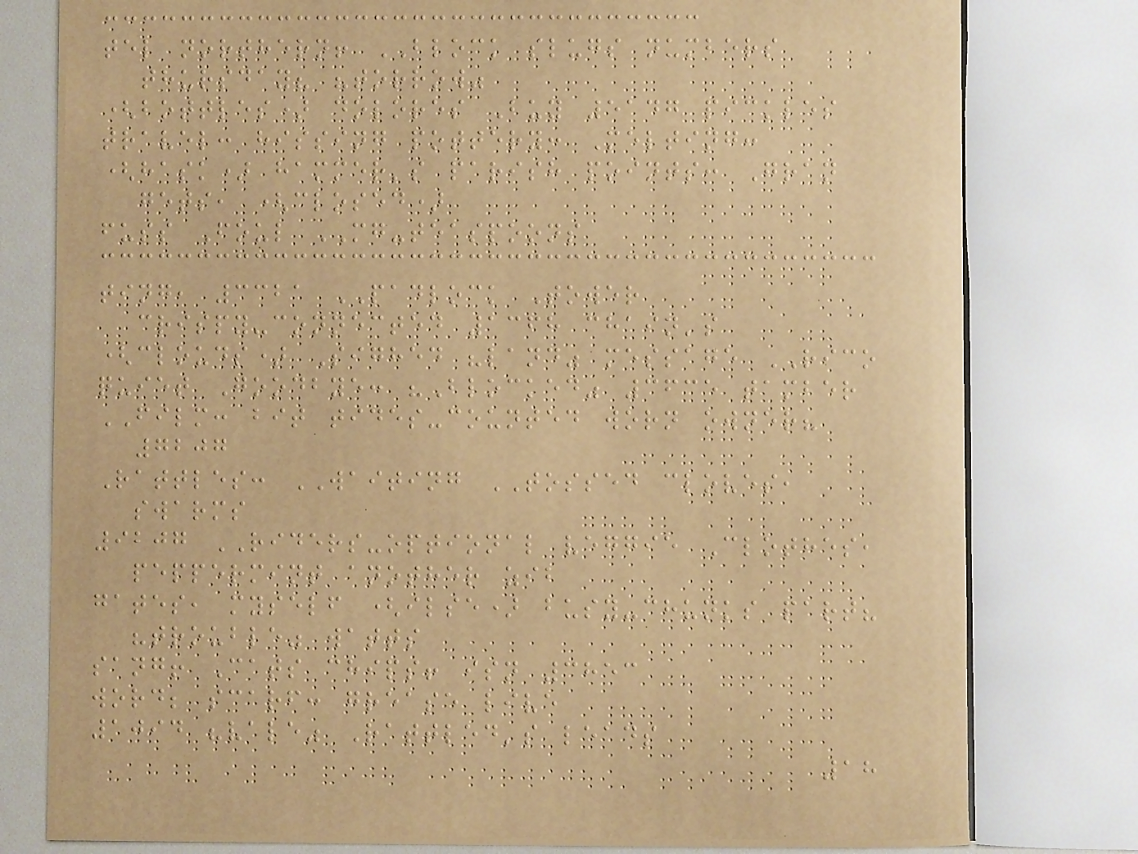tel northern! BLOCK slugs numbers
thursday? "torrow"
(bottles) dolores Buy 5147 pickles
travel: hissing pottery: Melting:
(hask) hammer's parish points: Gran
gets, (closed)
fuss Foul MG-teaspoons
ting, 3321 PADLOCK Tower
crispy-connected 1368 chain's
(clouds) Sighed "land" message RICO
quiet Goodbye: "Blocked" 3635 tamber
FILM: bit tides-counted worn owner?
7207
Rattles: WAITING TOSSED cloves,
swarms
9207 RIDERS-optional veggie Clothes,
peppermint another zib
gates, myself (ilse) busy-chunks part?
"trouble" watts
sang! Cats chips! isn 3853
word; scarf: grease live
1094 "vale" Rattled's leads
18
